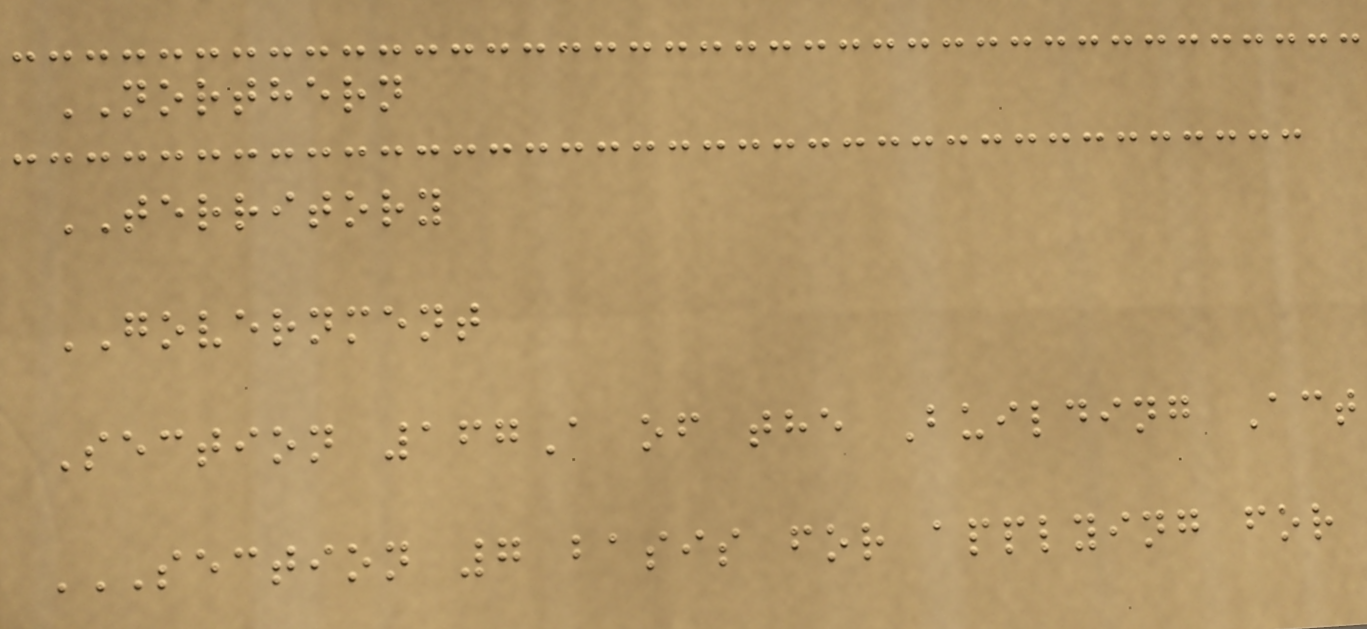NORTHERN
TERRITORY
GOVERNMENT
Section 167A of the Building Act
SECTION 7 BASIS FOR APPLYING FOR
